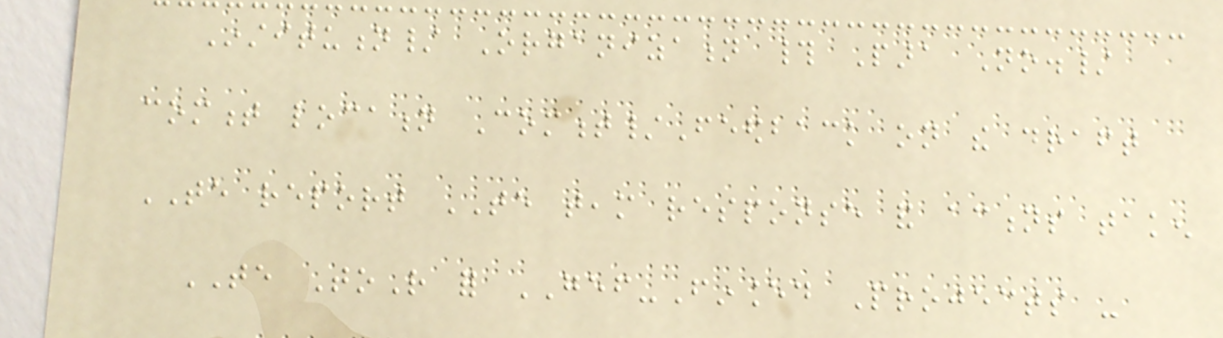Institution/ Organization # Para No./
comment location Comment/Feedback on the draft
TE report TE team response and actions taken
TE ToR for GEF-Financed Projects -
